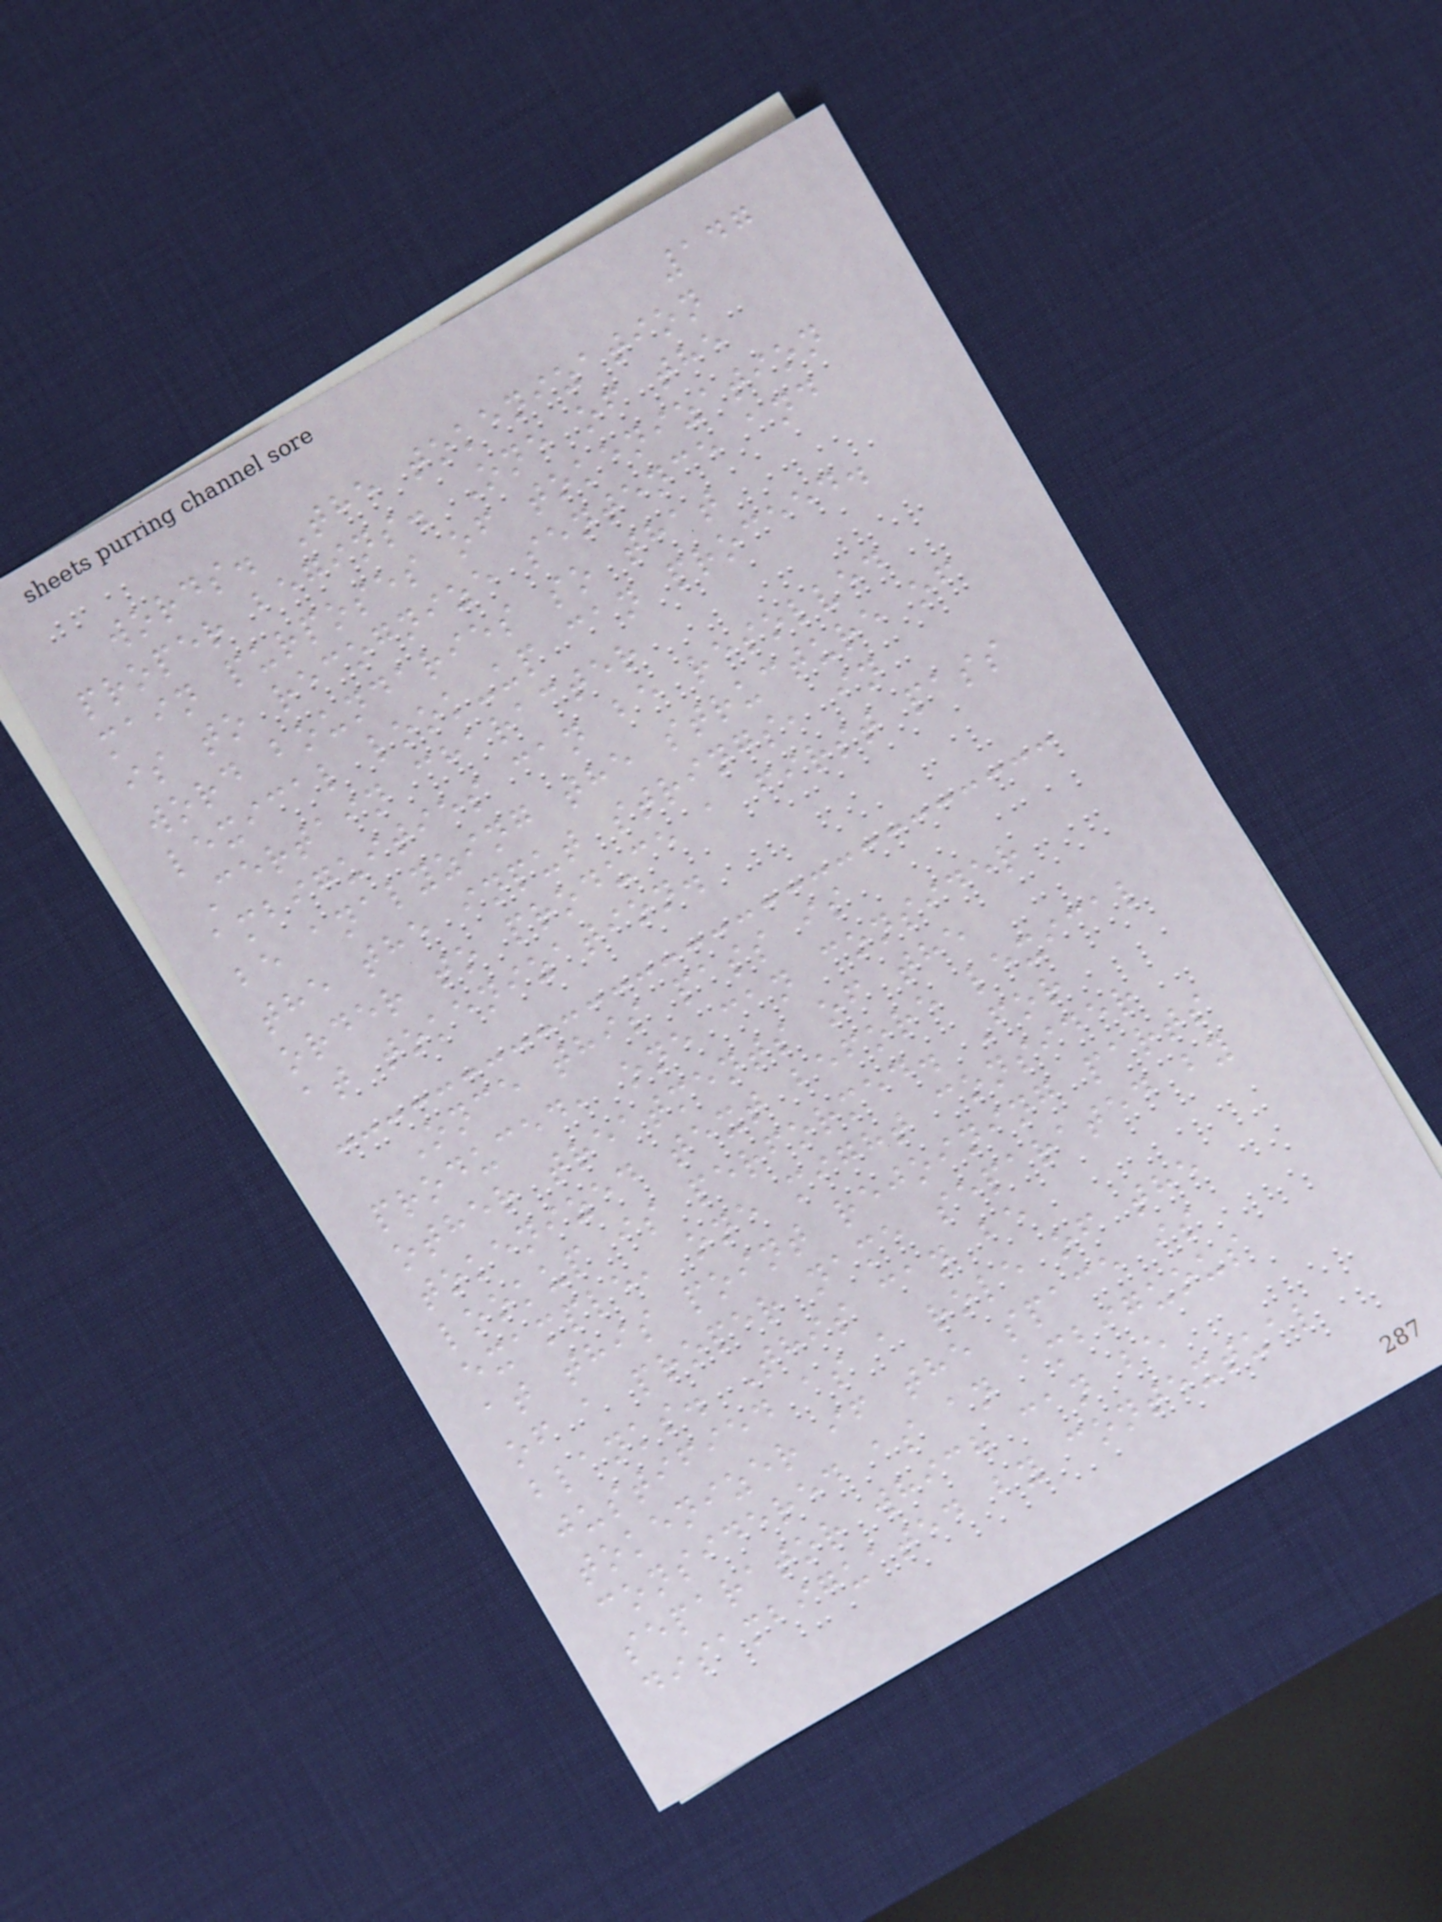147
words. The tokenization
proper begins. One of the
main purposes of tokenization
is to recognize sentence and
word boundaries so that
lexical look-up can proceed.
Certain character
ambiguities can be resolved
be analyzing the structure of
the the input strings, in
order to produce a first pass
at tokenization.
Once this pass is
produced, one can consider
other treatments of the
tokenized text before lexical
lookup is performed. For
example, one might consider
at this point rejoining parts
of a proper name separated by
blanks. This can be
justified as a role of the
tokenizer if the space is
considered as an ambiguous
separator which can be
disambiguated by contextual
